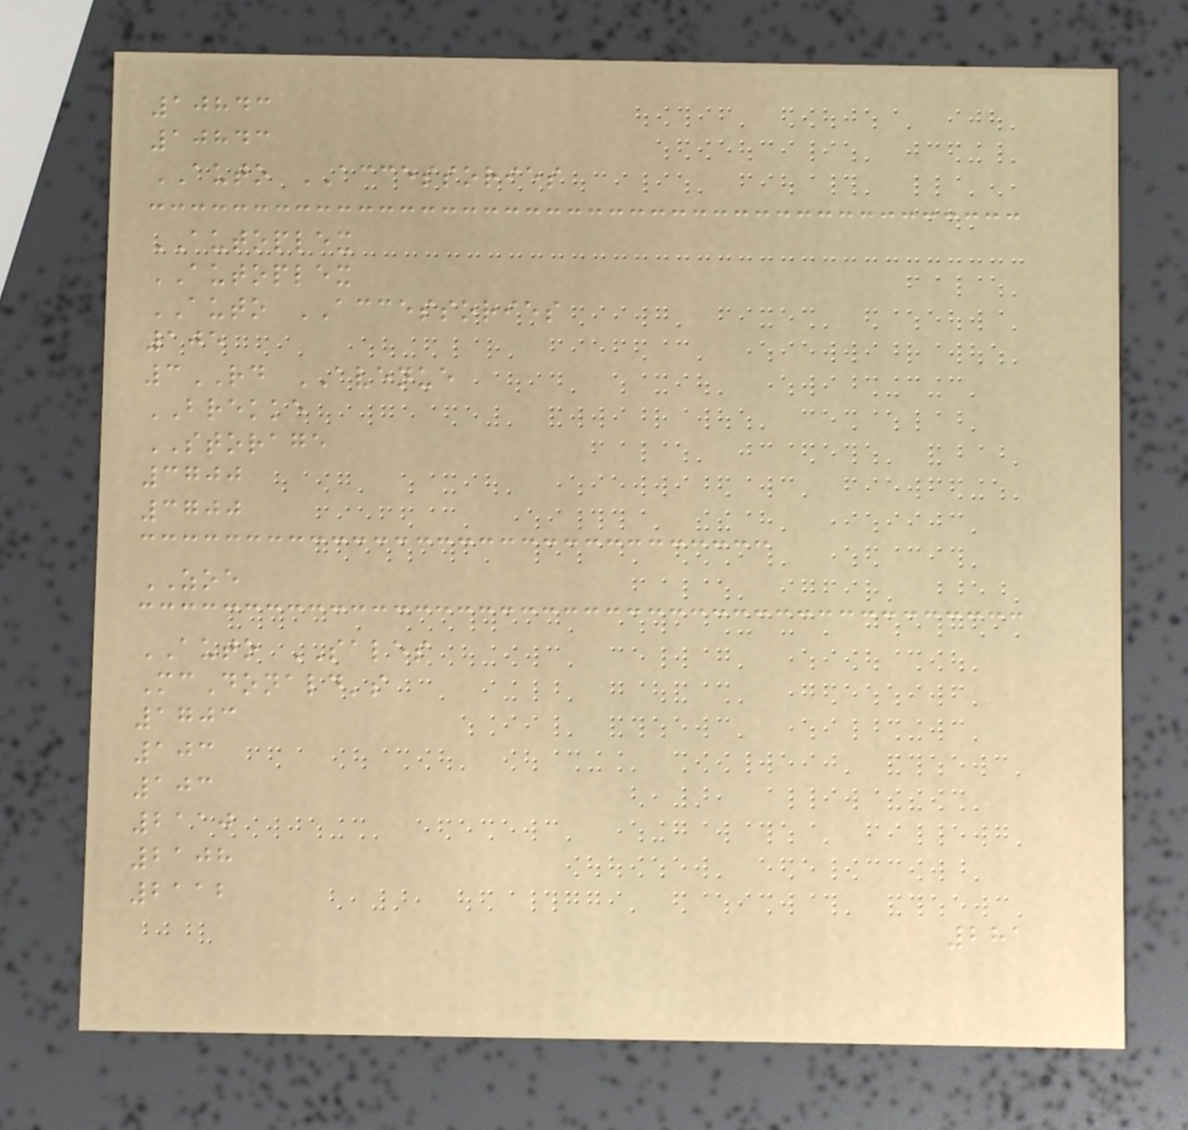10843
10843
AUTO ACCESSORIES
AUTOPLEX
AUTOPLEX
AUTO ACCESSORIES
105
3RD AVENUE
BREKKE
STORAGE
3700
3700
ZOE
AUTO SALES
McDonald's
1703
103
103
2110
2108
2112
281
